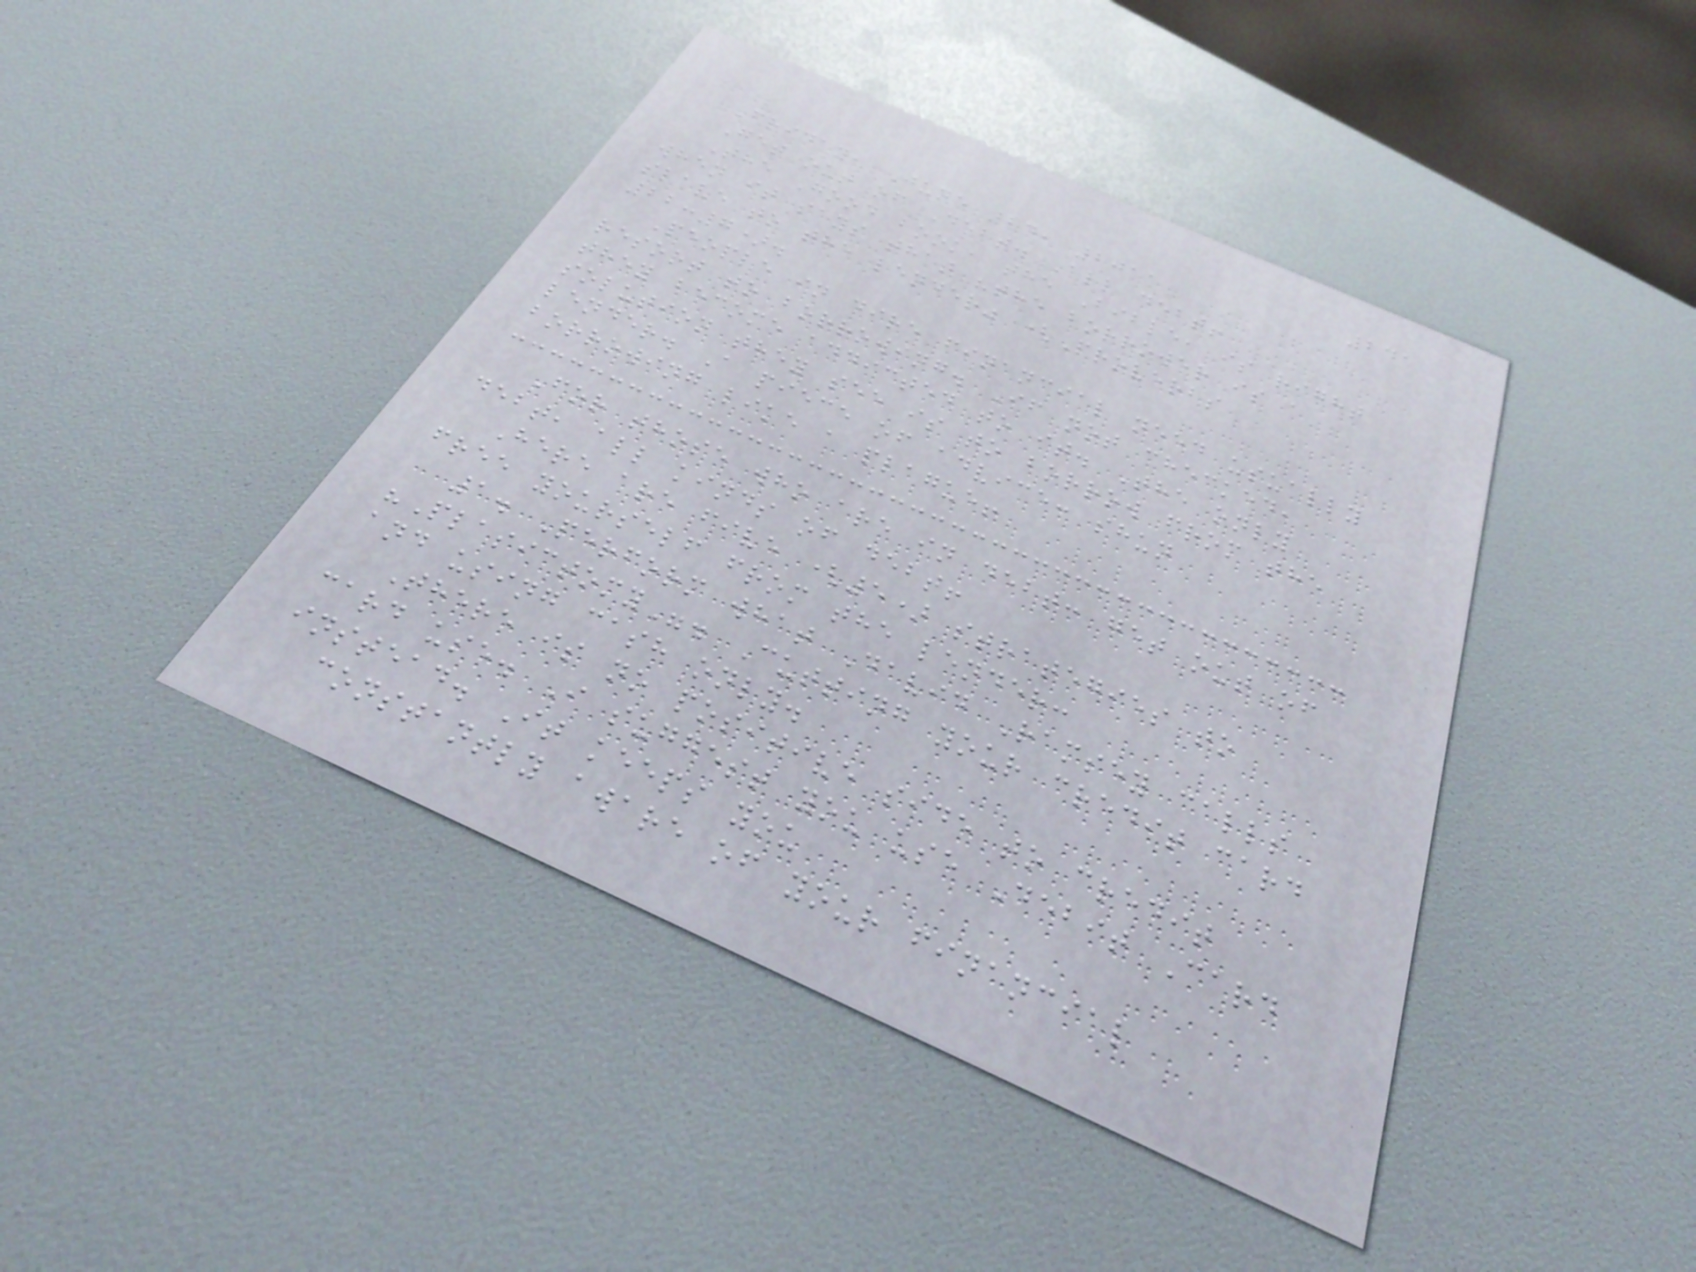241
Friday, June 24, 2011
Get out of Debt. All debt!
The Good book, the Bible, is right
when it says that "the borrower is a
slave to the lender" (Proverbs
22:7).
People in dire financial need usually
resort to borrowing. If not checked,
they become addicted to it. The only
solution they see is to borrow from the
lender. A piece of advice: shun
borrowing like a plague!
For those who are in debt: get out of
debt, all kinds of debt!
Here are five (5) strategies to
free yourself from the lender:
1. Perform what David Ramsey calls
"Plasictomy". Cutting your credit card
and using cash only.
There is no positive side to credit
card use. I suggest you use Debit Card
instead. It keeps you
constantly aware of your financial
